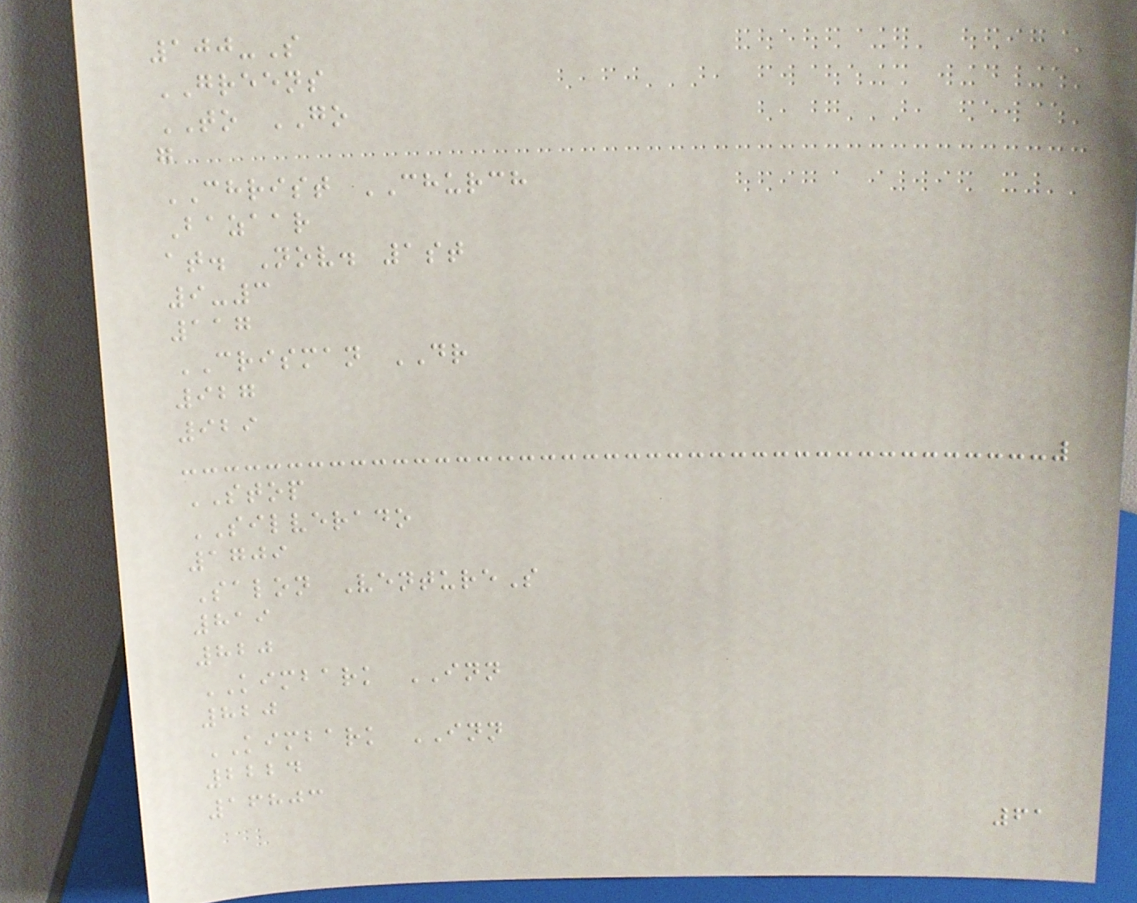100-S
GREENS
TO GO
g
CHRIST CHURCH
Bazaar
at. Nov. 1st
9-3
117
CRISMAN DR
927
929
STOP
SILVERADO
1709
Salon VentureS
819
820
KIMBARK INN
820
KIMBARK INN
2224
16803
61
